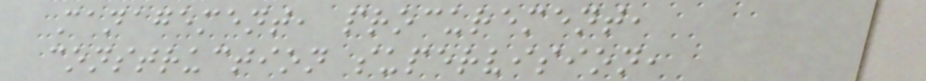management, procurement,
construction supervision,
